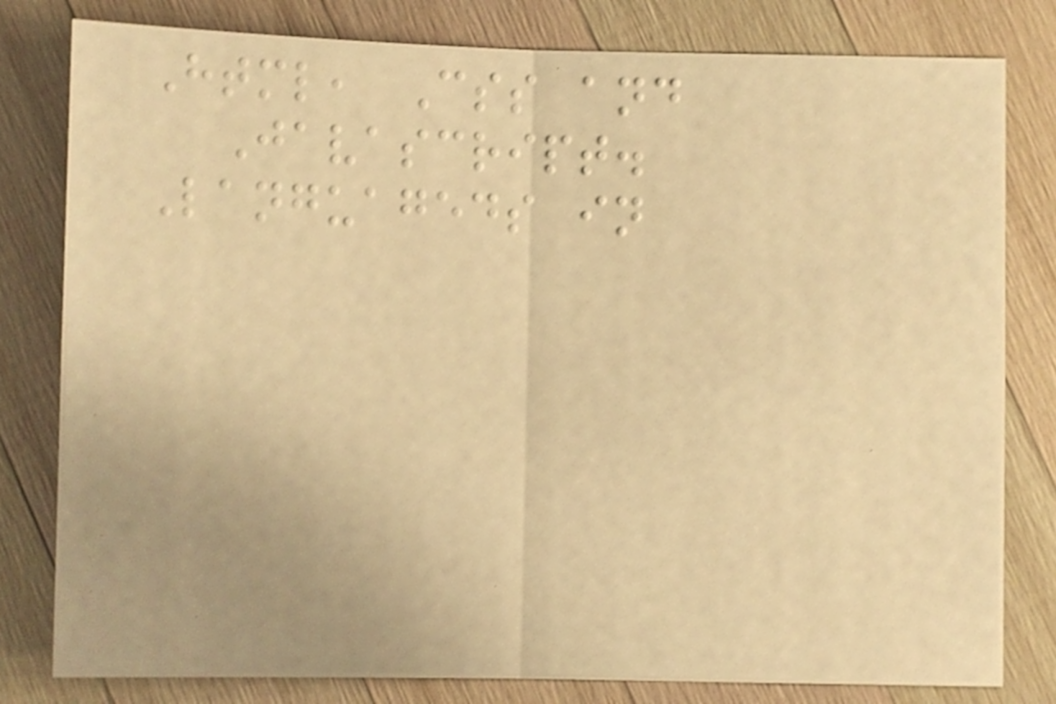Html, Css and
Javascript.
Languageds in
